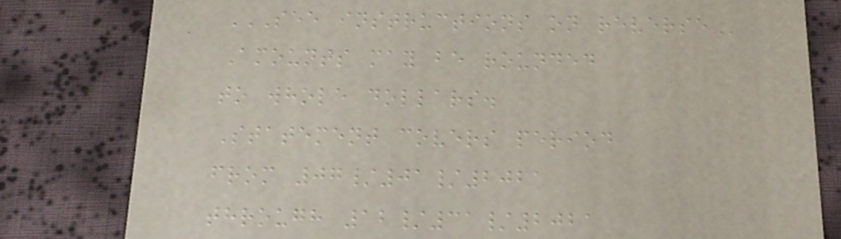SEE INSTRUCTIONS ON REVERSE
Amounts may be rounded
to whole dollars.
Statement covers period
from 07/01/2021
through 12/31/2021
